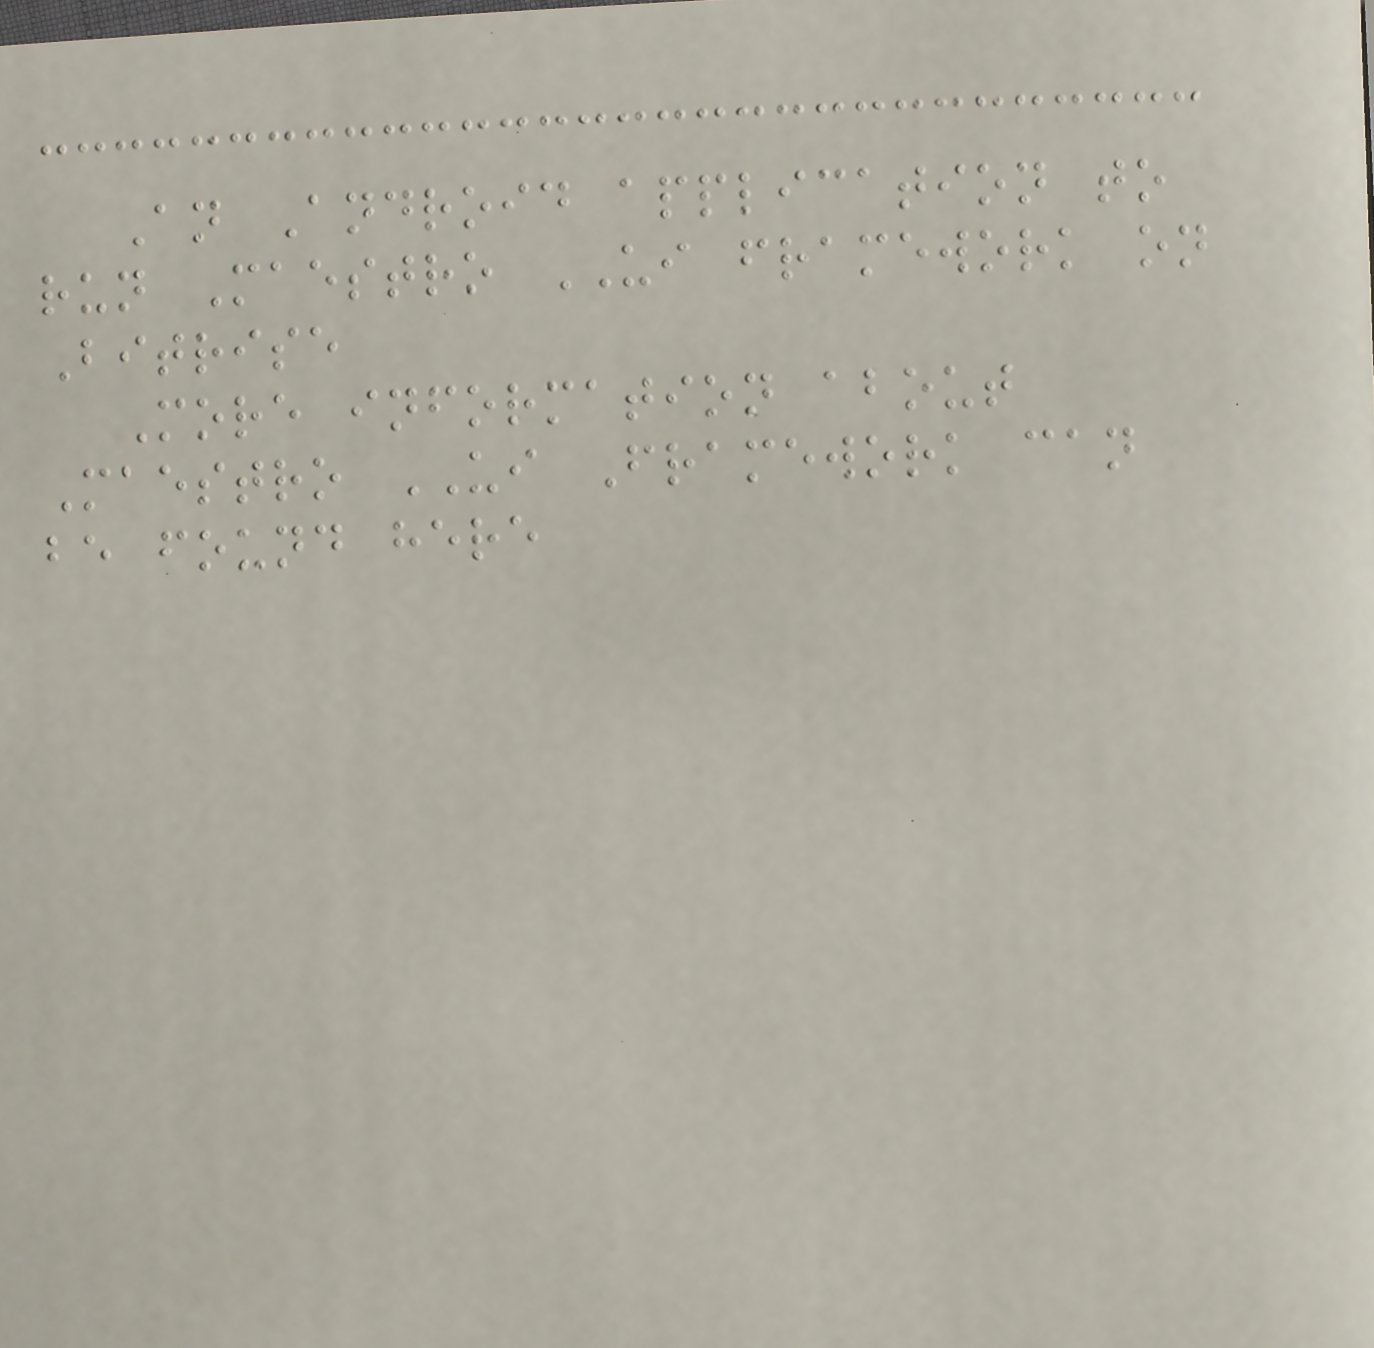An Android application to
run Maestro UI framework on
Bitrise
More information about
Maestro UI Framework can
be found here
